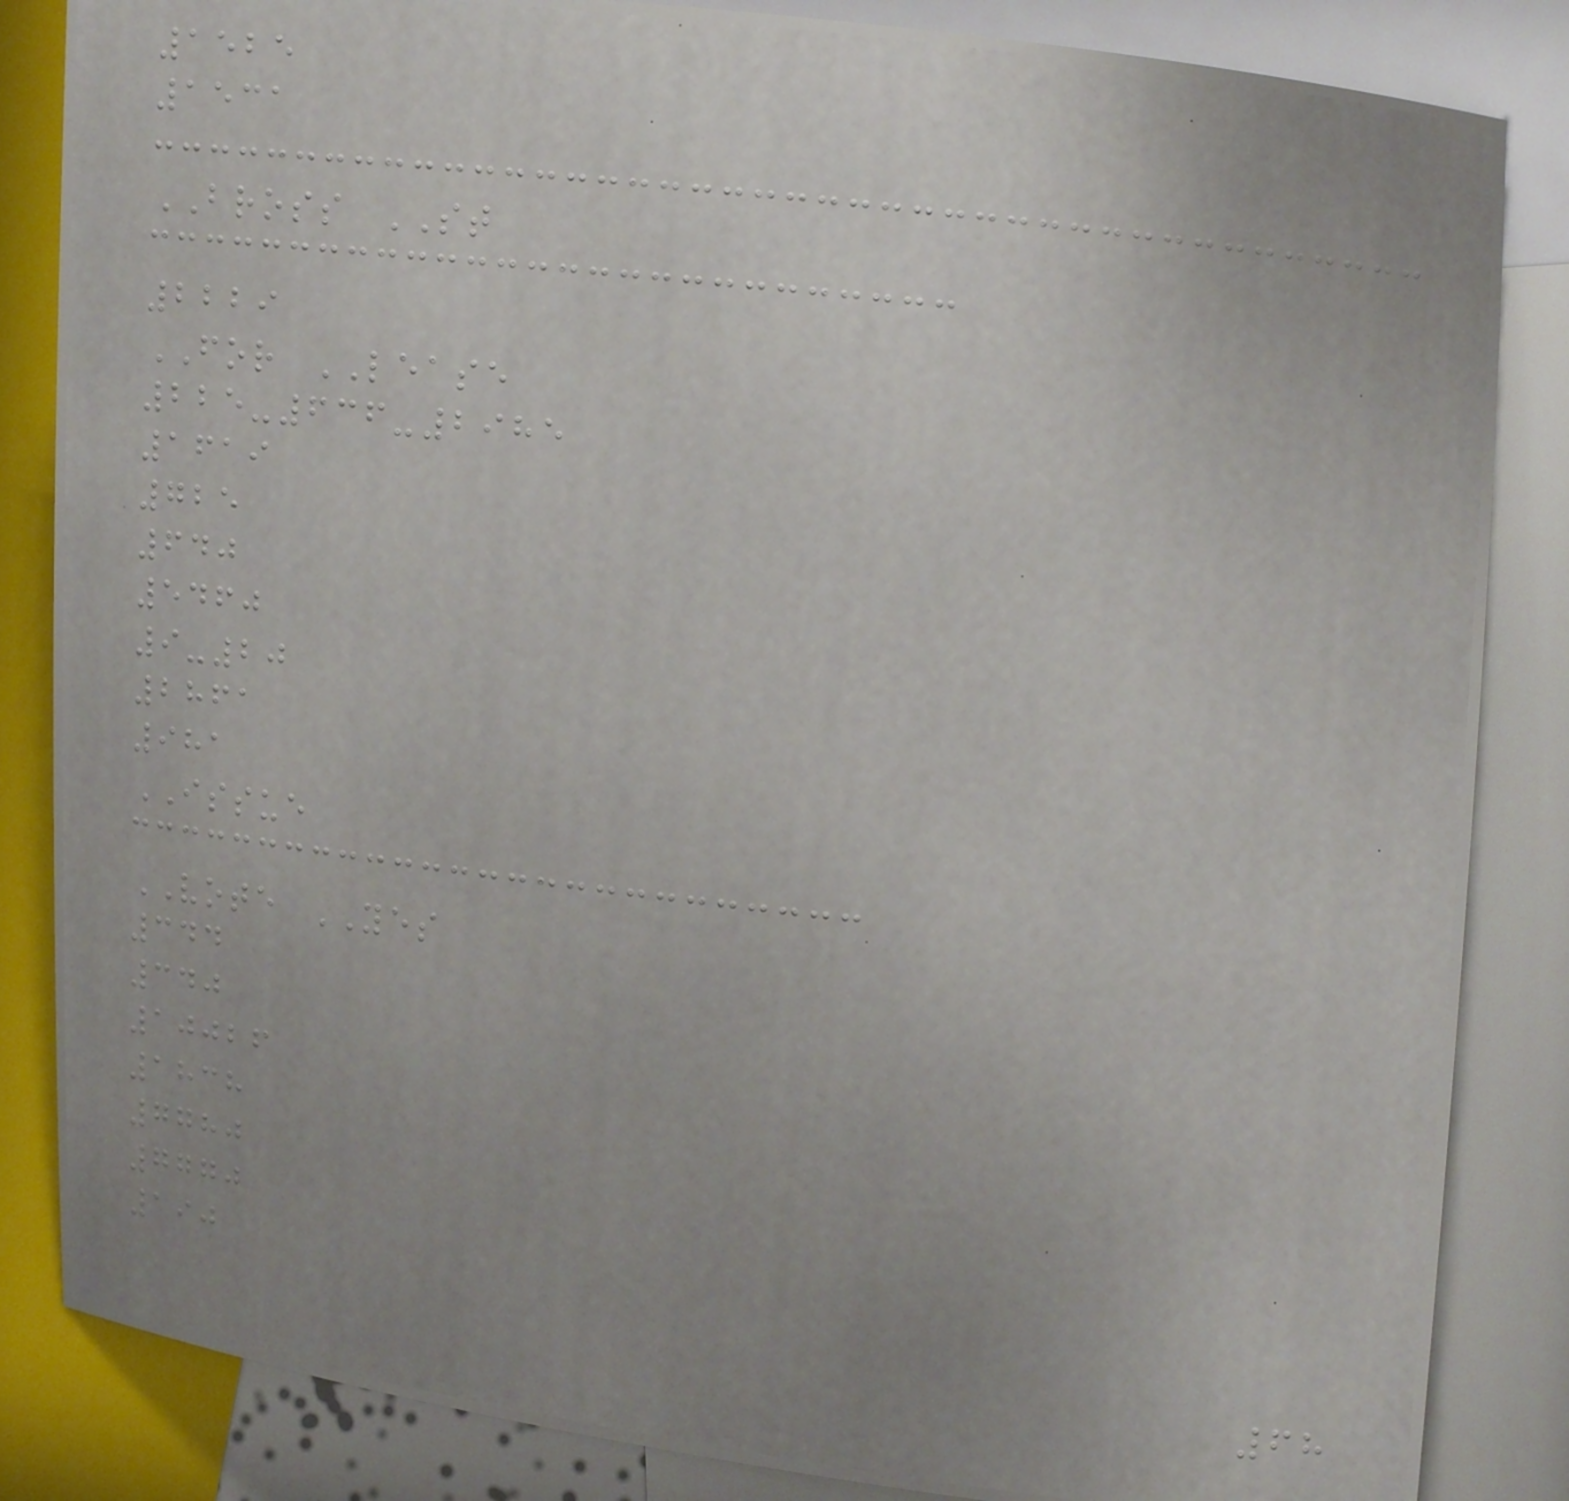1525
1531
BROSS ST
2229
FOR LEASE
225-636-2985
1619
725
640
5460
9-20
2861
981
ISSUE
VOTE YES
344
340
10026
1838
7780
7770
190
68
